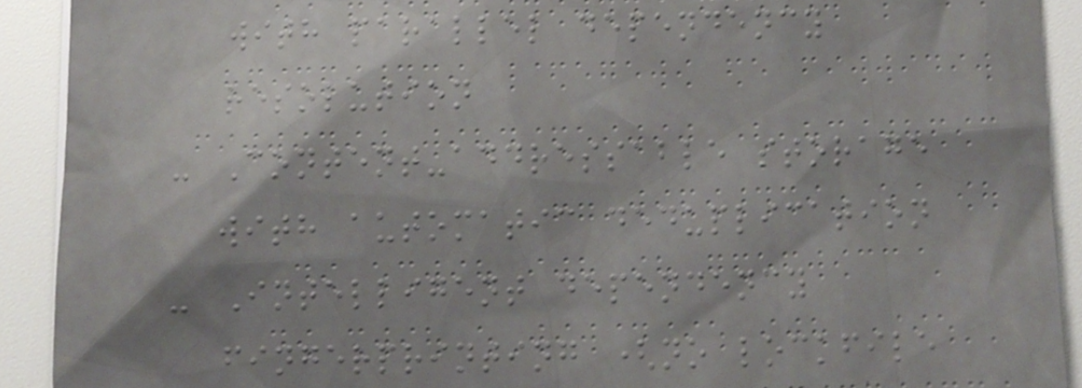with parallel dependency
resolution
- Content-addressable storage
with automatic deduplication
- Intelligent dependency
fingerprinting (no lockfile
